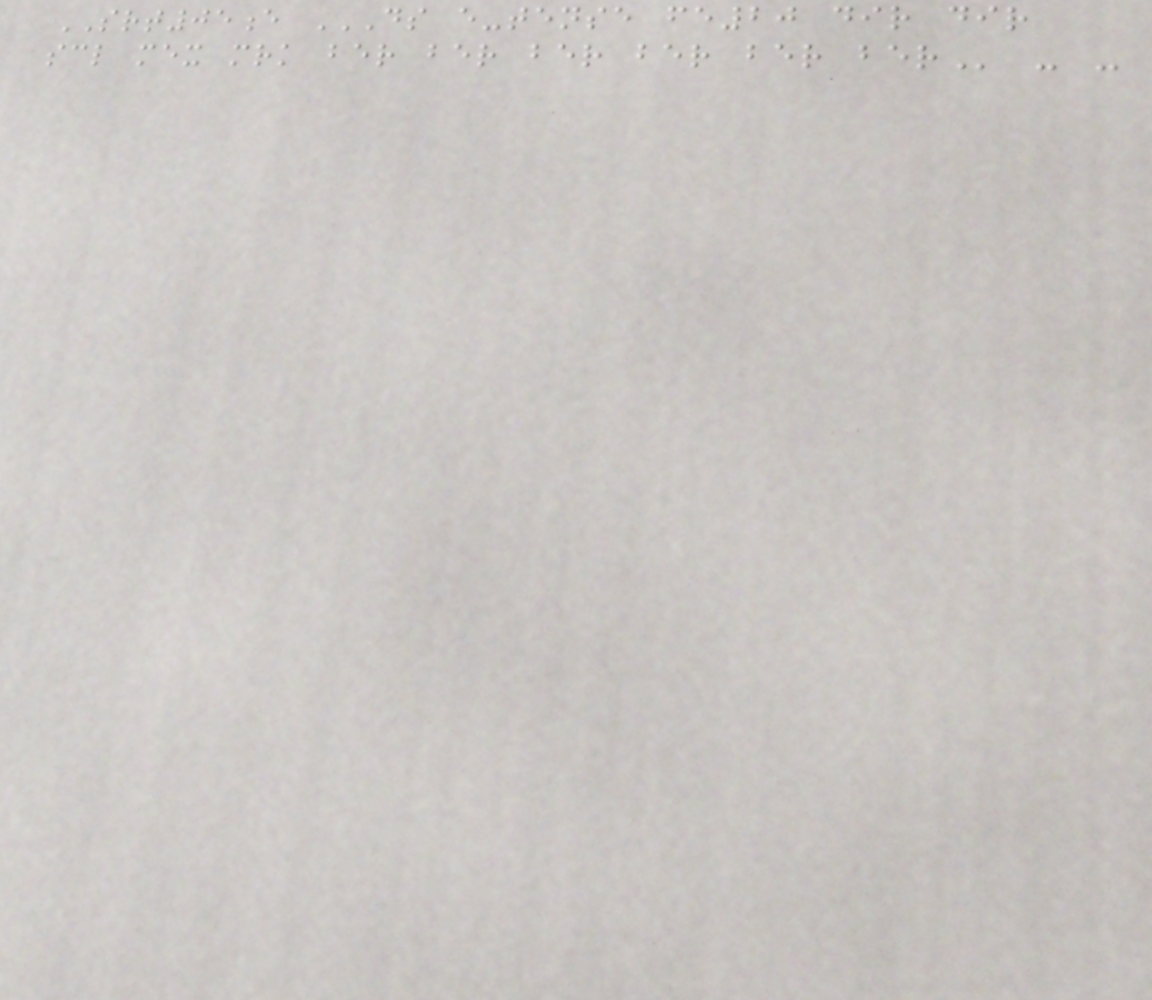SRT05e DS E-TENSE FE20 DIR DIR
SCL MEX MRK BER BER BER BER BER BER - -
